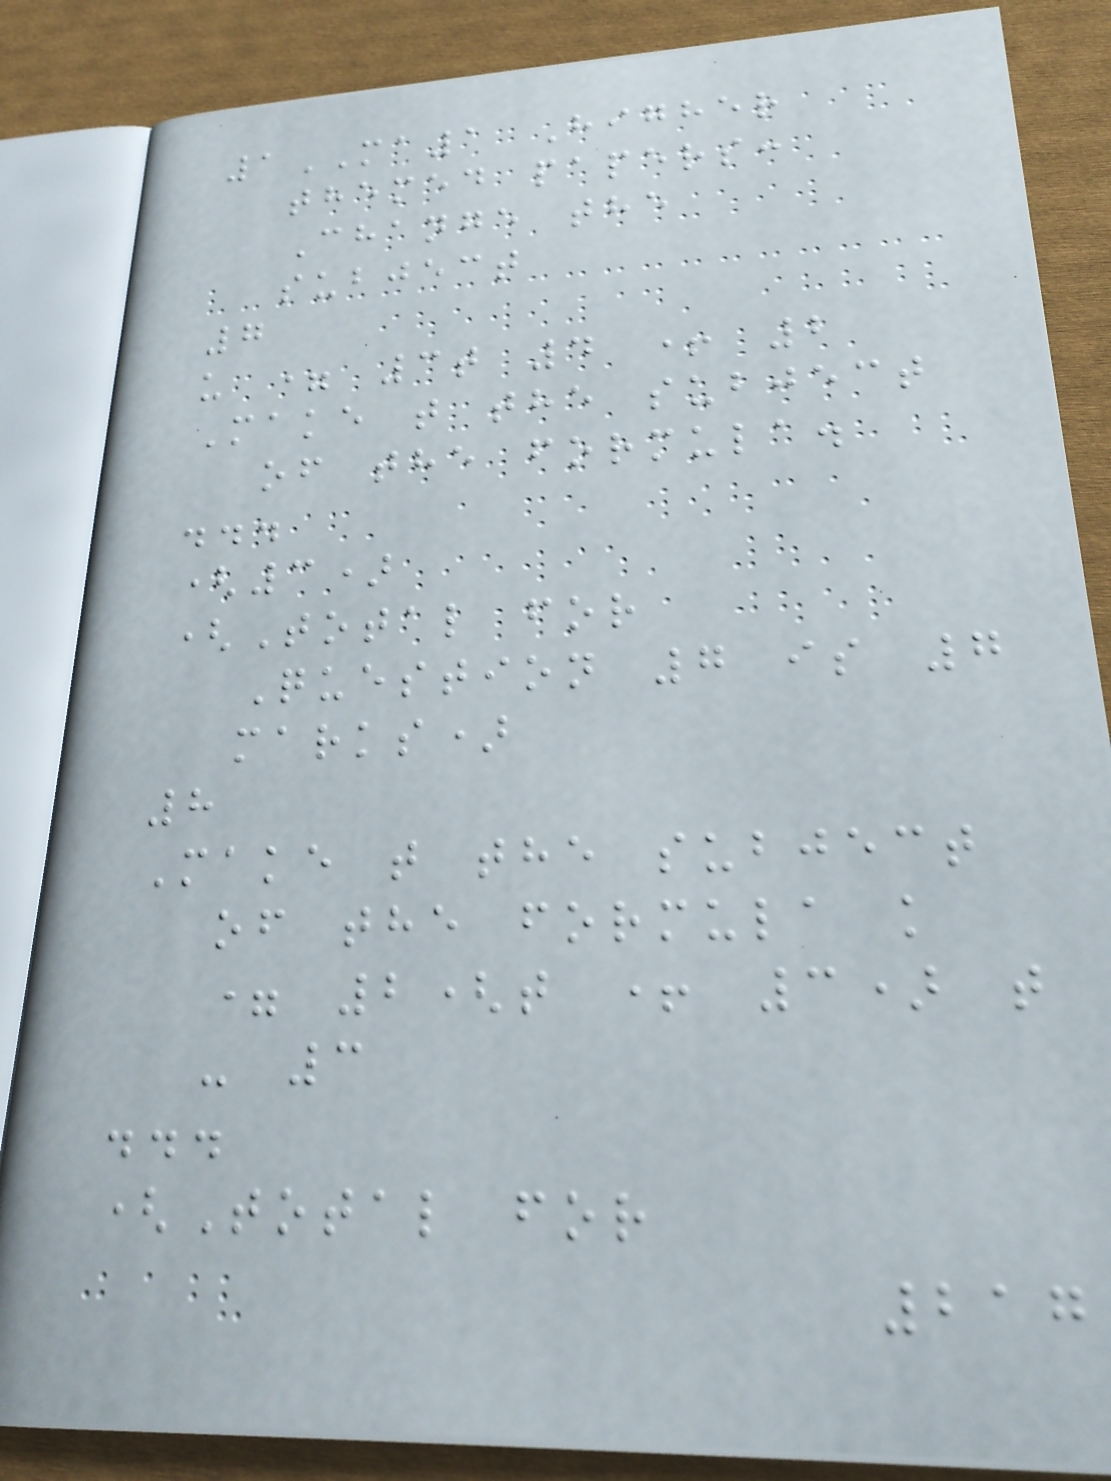1MA1 Higher
themed papers:
Change the
subject
7
u = 3t 4 + 2
Make t the subject
of the formula.
...
(3)
(Total for
Question 7 is 7
marks)
8
Make t the subject
of the formula k
= 2(t + 3) t
- 3
...
(Total for
217
